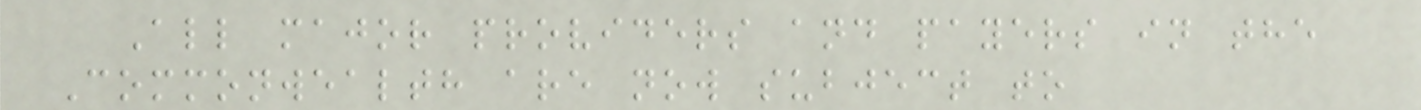All major providers and payers in the
Commonwealth are now subject to
